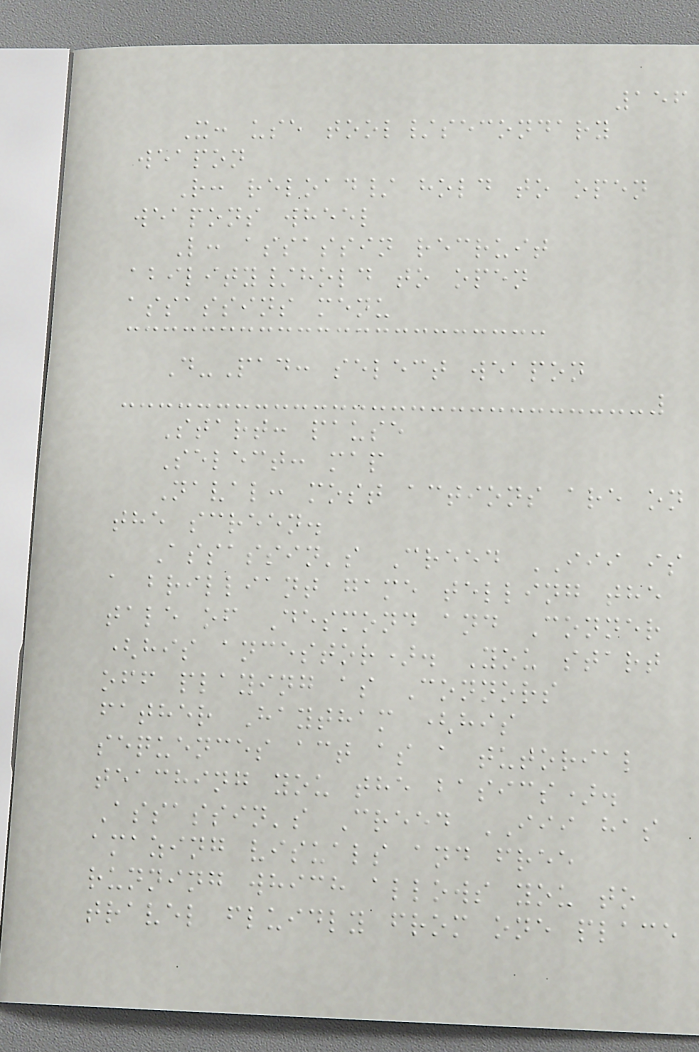156
X: use tool/secondary
weapon
R: reload/ hold to open
weapons wheel
L: assassin recruit
ability/hold to open
assassins menu
D-Pad: select weapon
Start: pause
Select: map
Naval: most actions are on
the screen.
Assassin's Creed III is
a brilliant game telling the
tale of Desmond and Conner
(his ancestor). You start
off playing as Connors
father Haytham (his
sequences act as a tutorial
teaching you the basics).
Assassin's Creed III has
amazing visuals and free
running which allows you to
travel fluidly from one place
